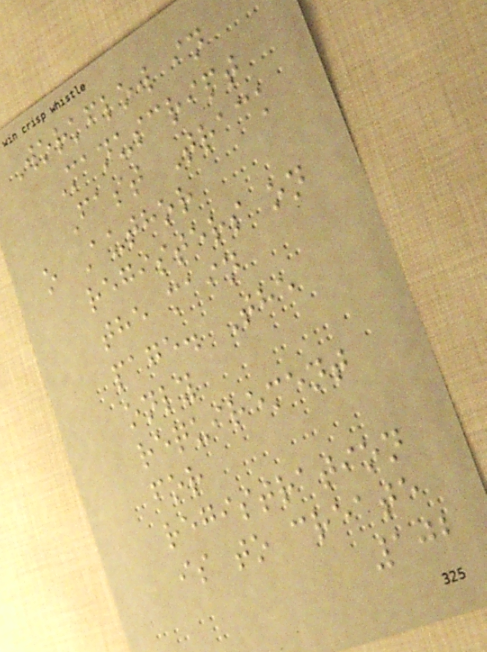Workflow in
Manuscript
Fast Track
o Author
registers on
the main
page. The
only
requirement
for
registration
is to create
102
